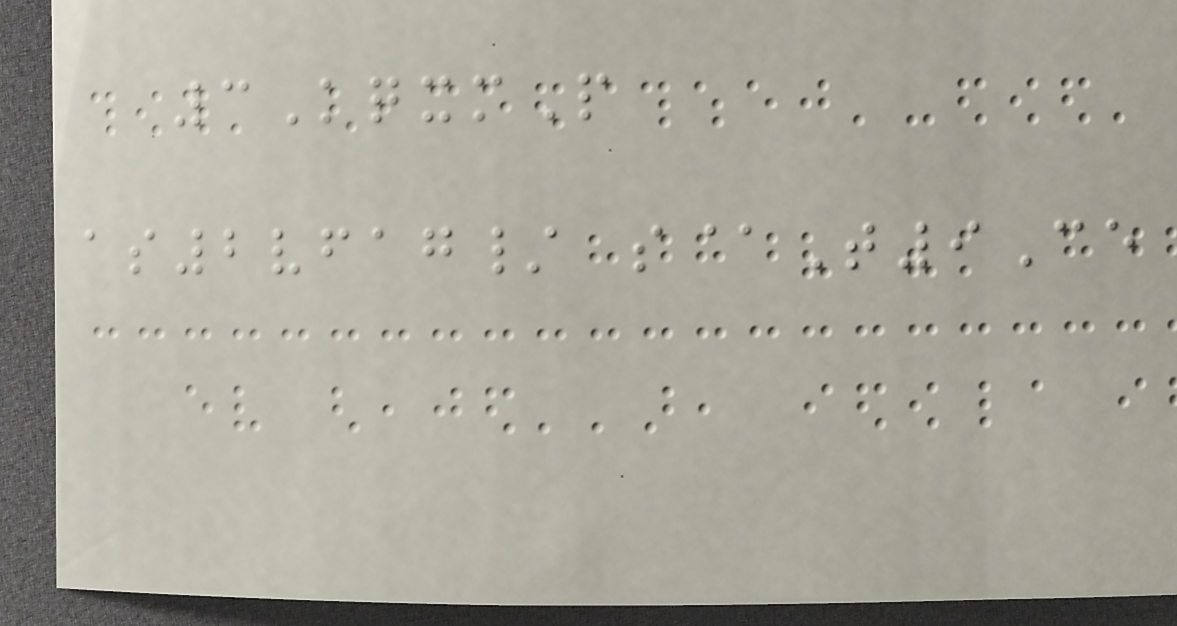3KqxmP
as2vfag/ s@T9Ce
